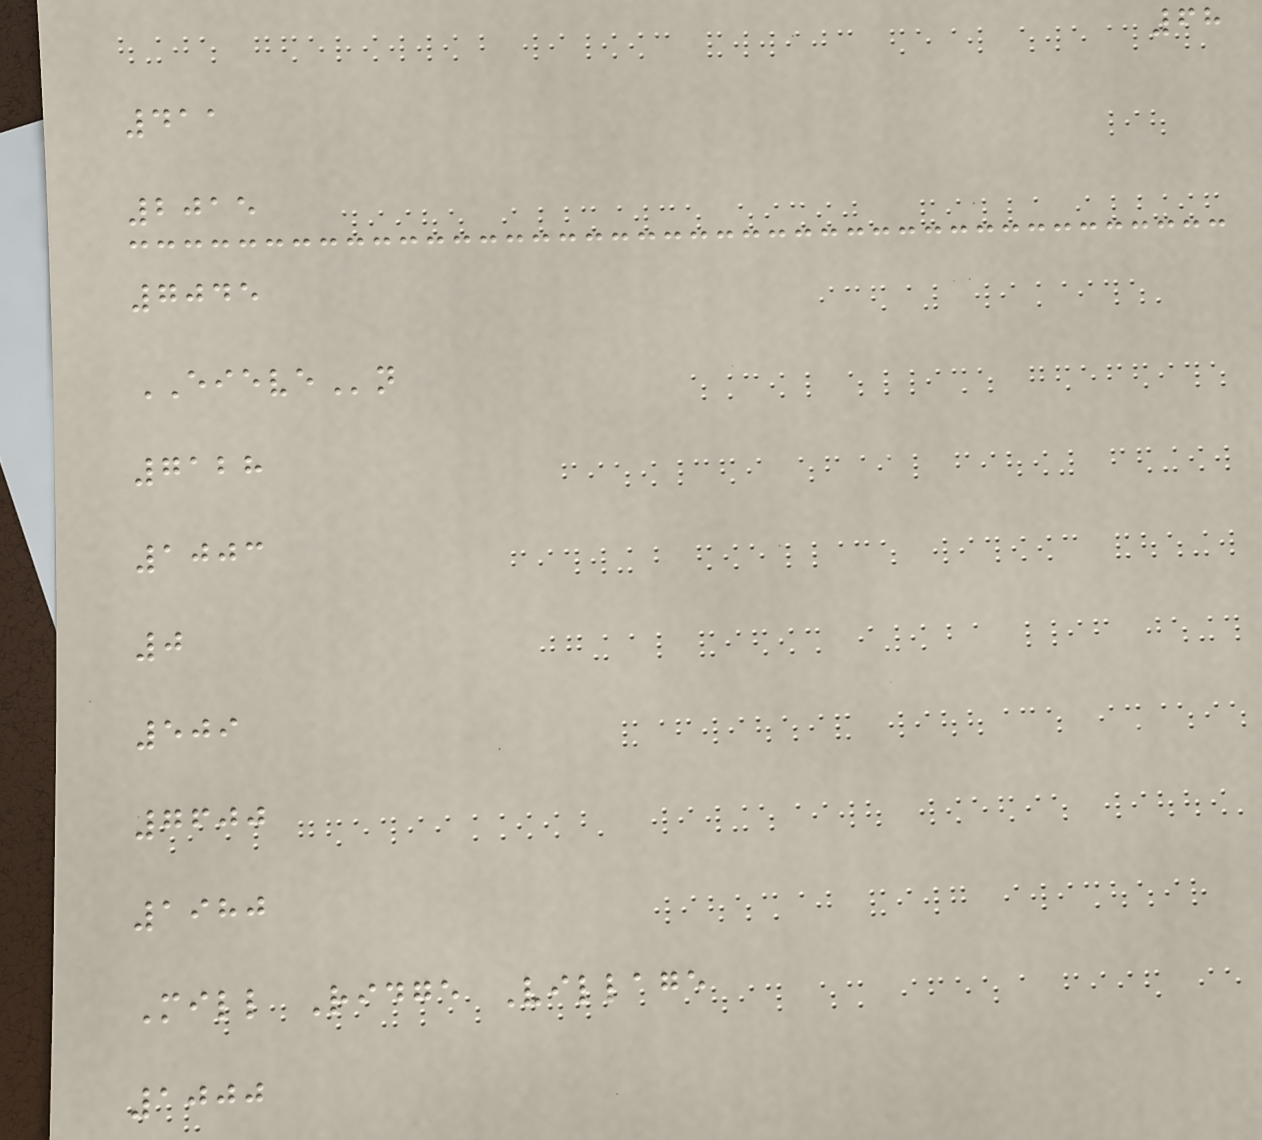68
411
2015
7045
EIEVEn
7128
1003
0
509
7600
1980
Mill Ridge Village
1000
